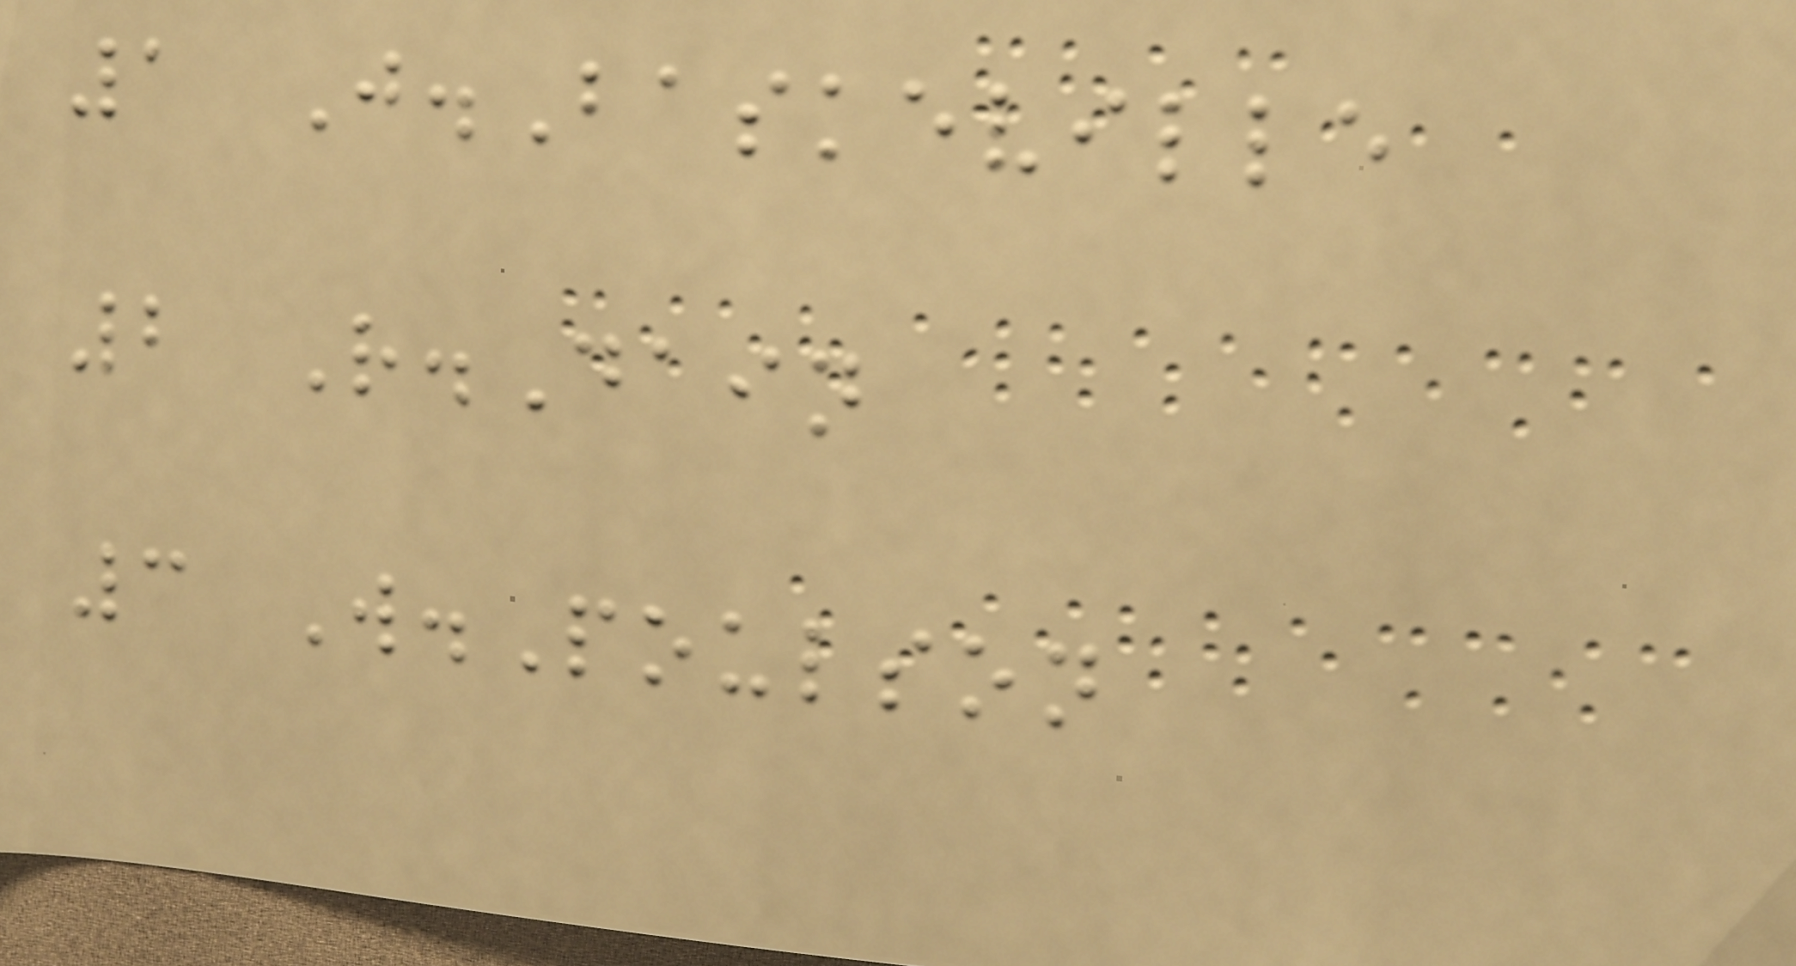1 J.Baskeville
2 R.Dain
3 W.Poulson
